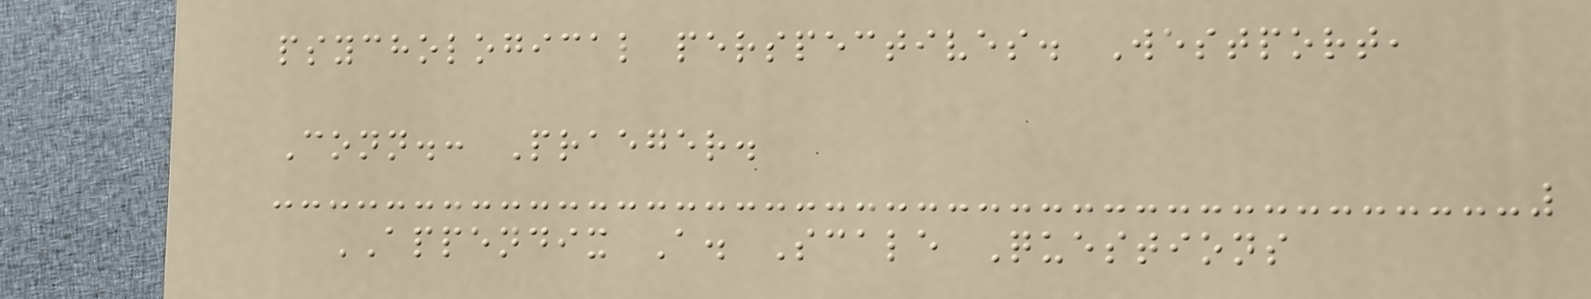psychological perspectives. Westport,
Conn.: Praeger.
APPENDIX A. Scale Questions
